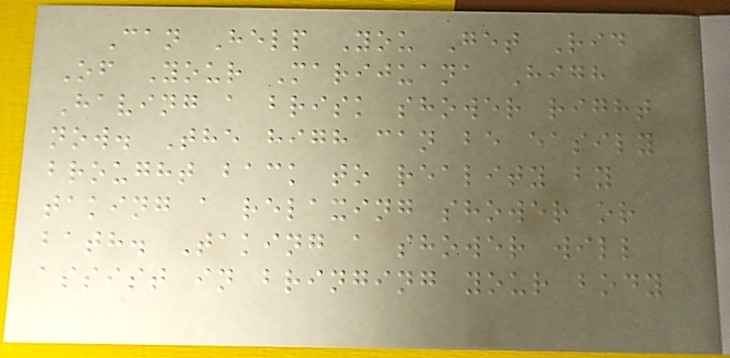Can Help You Get Rid
Of Your Marijuana High
Having a brisk shower right
now. The high can be easily
brought back to reality by
taking a relaxing shower or
bath. Taking a shower will
assist in bringing your body
